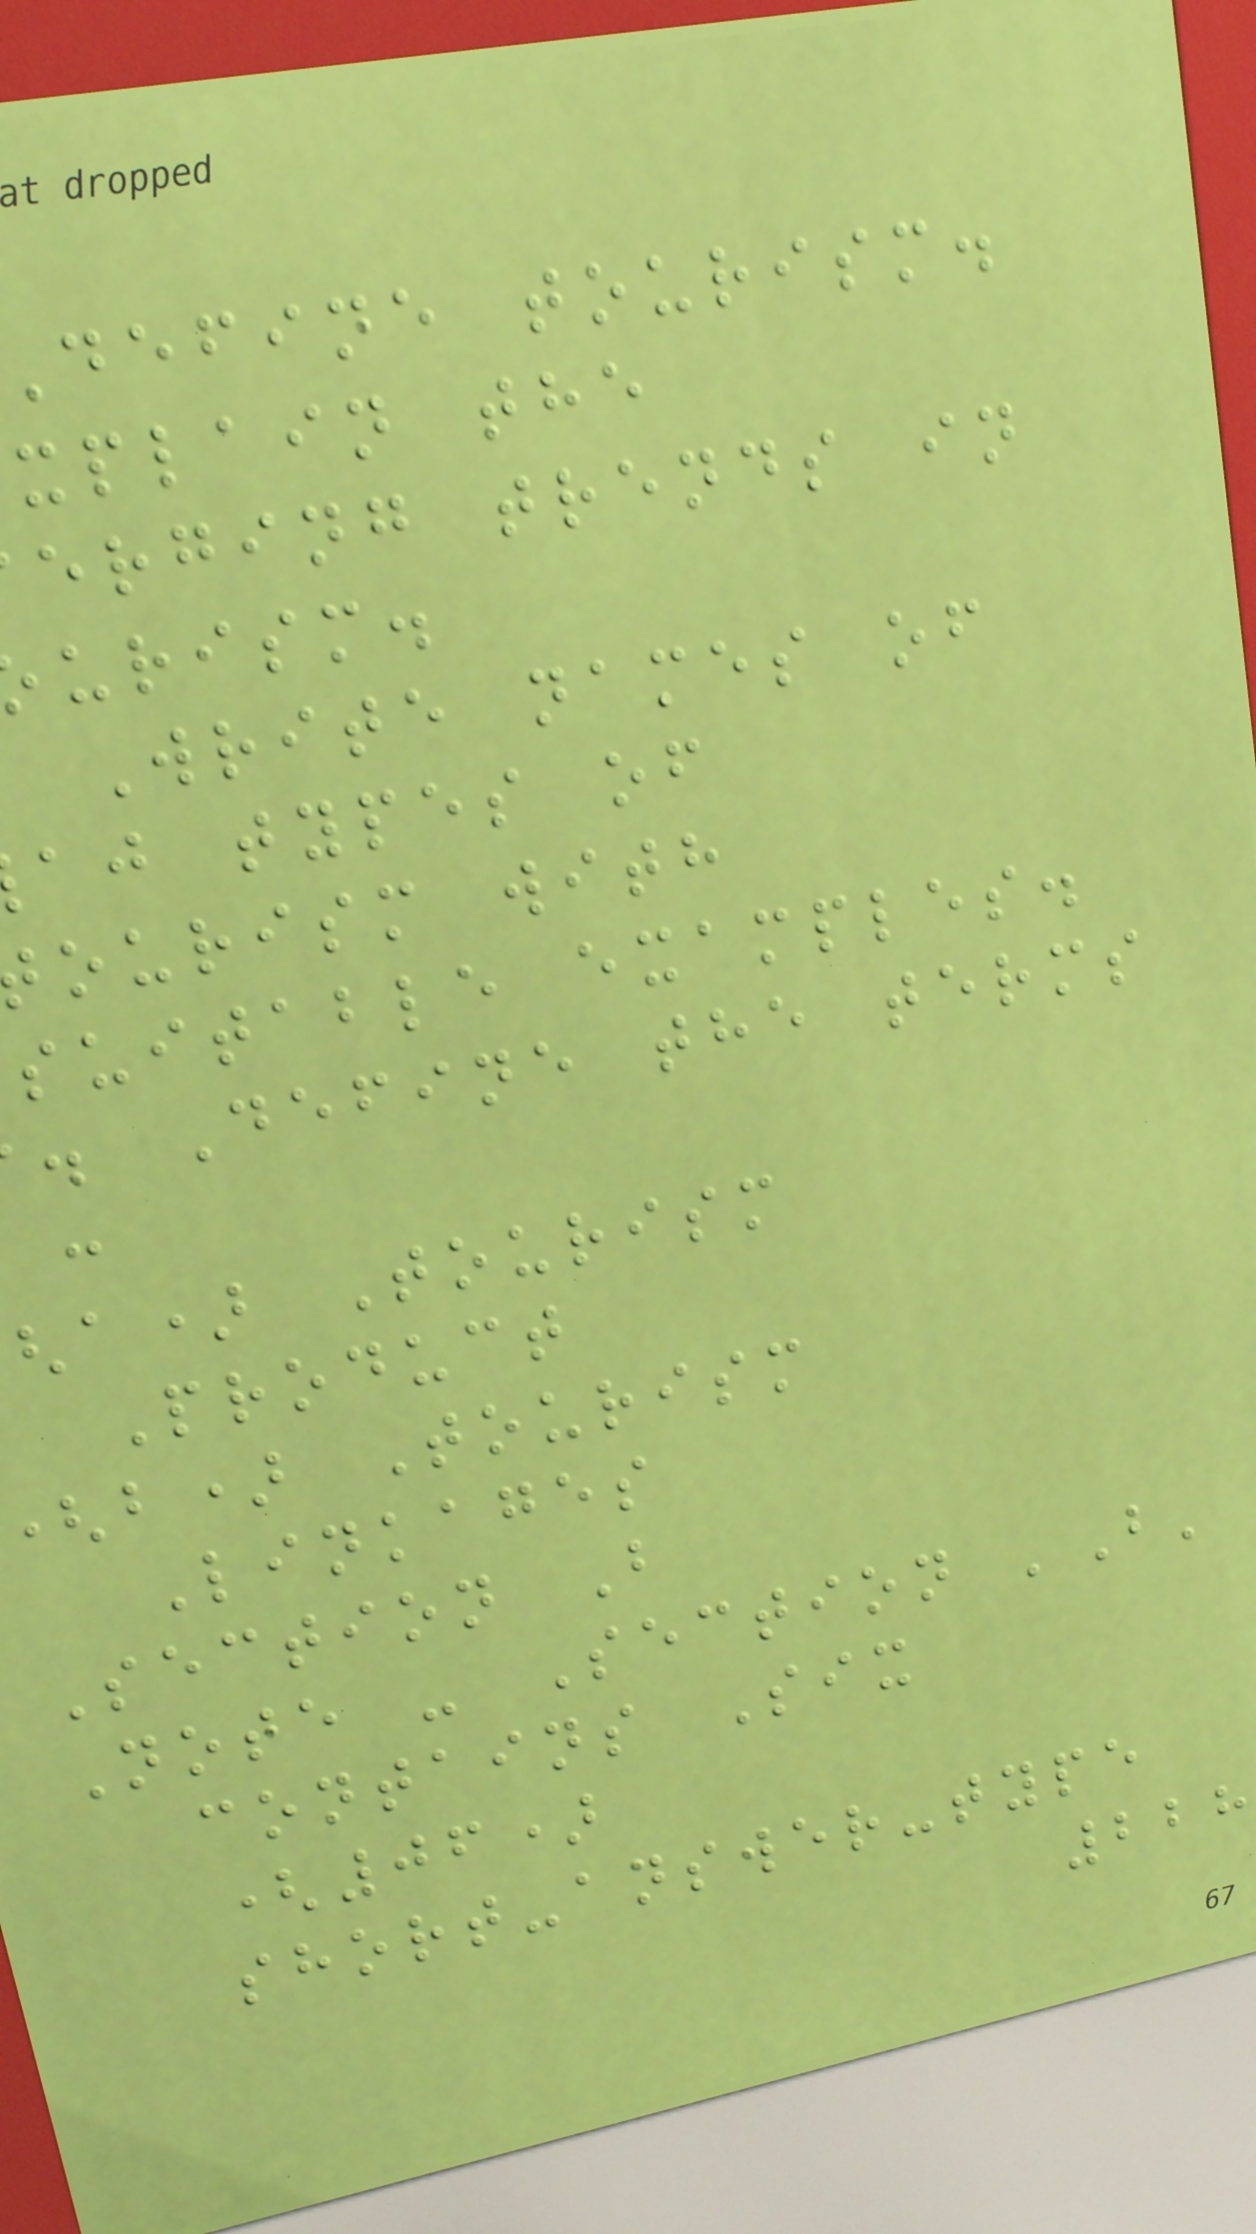define tourism.
xplain the
erging trends in
urism.
Write names of
aj types of
ourism with
suitable examples.
. Define the terms
:
a) Tourism
Product
b) Tourism
Linkages
Section B
Note - Section 'B'
contains Six
(06)
short-answer-type
228
